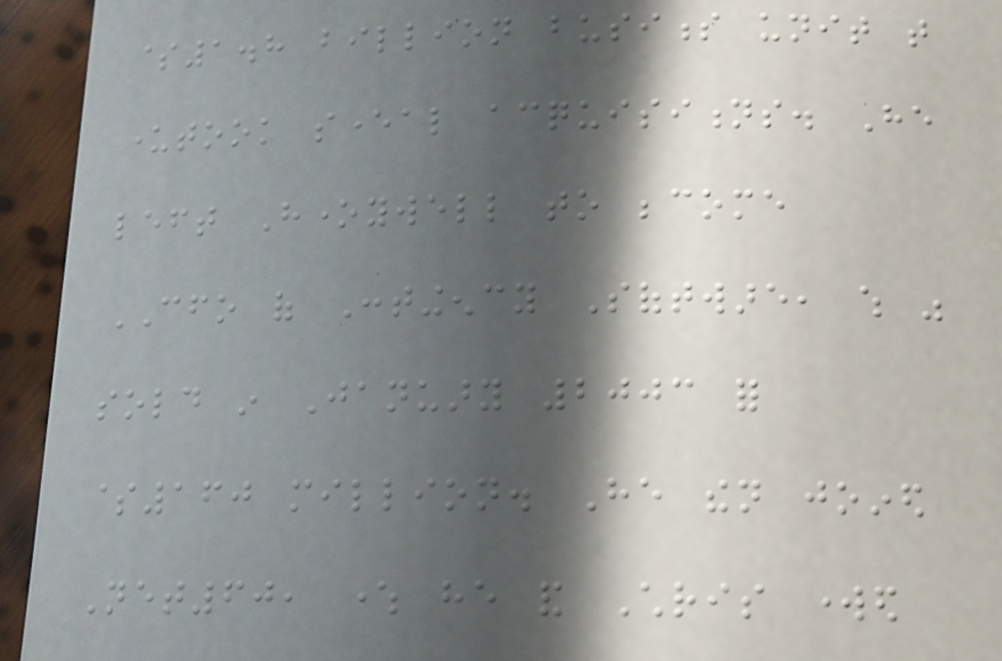$1.8 billion business unit that
undertook several acquisitions. He
left Honeywell to become
CFO of Contingency Software, which was
sold in January 2003 for
$160 million. He then joined
Net60, where he and Chris worked
